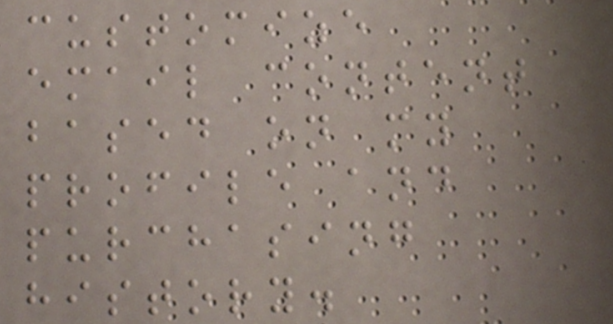customize
email content
based on my
profile and
purchasing
history.
